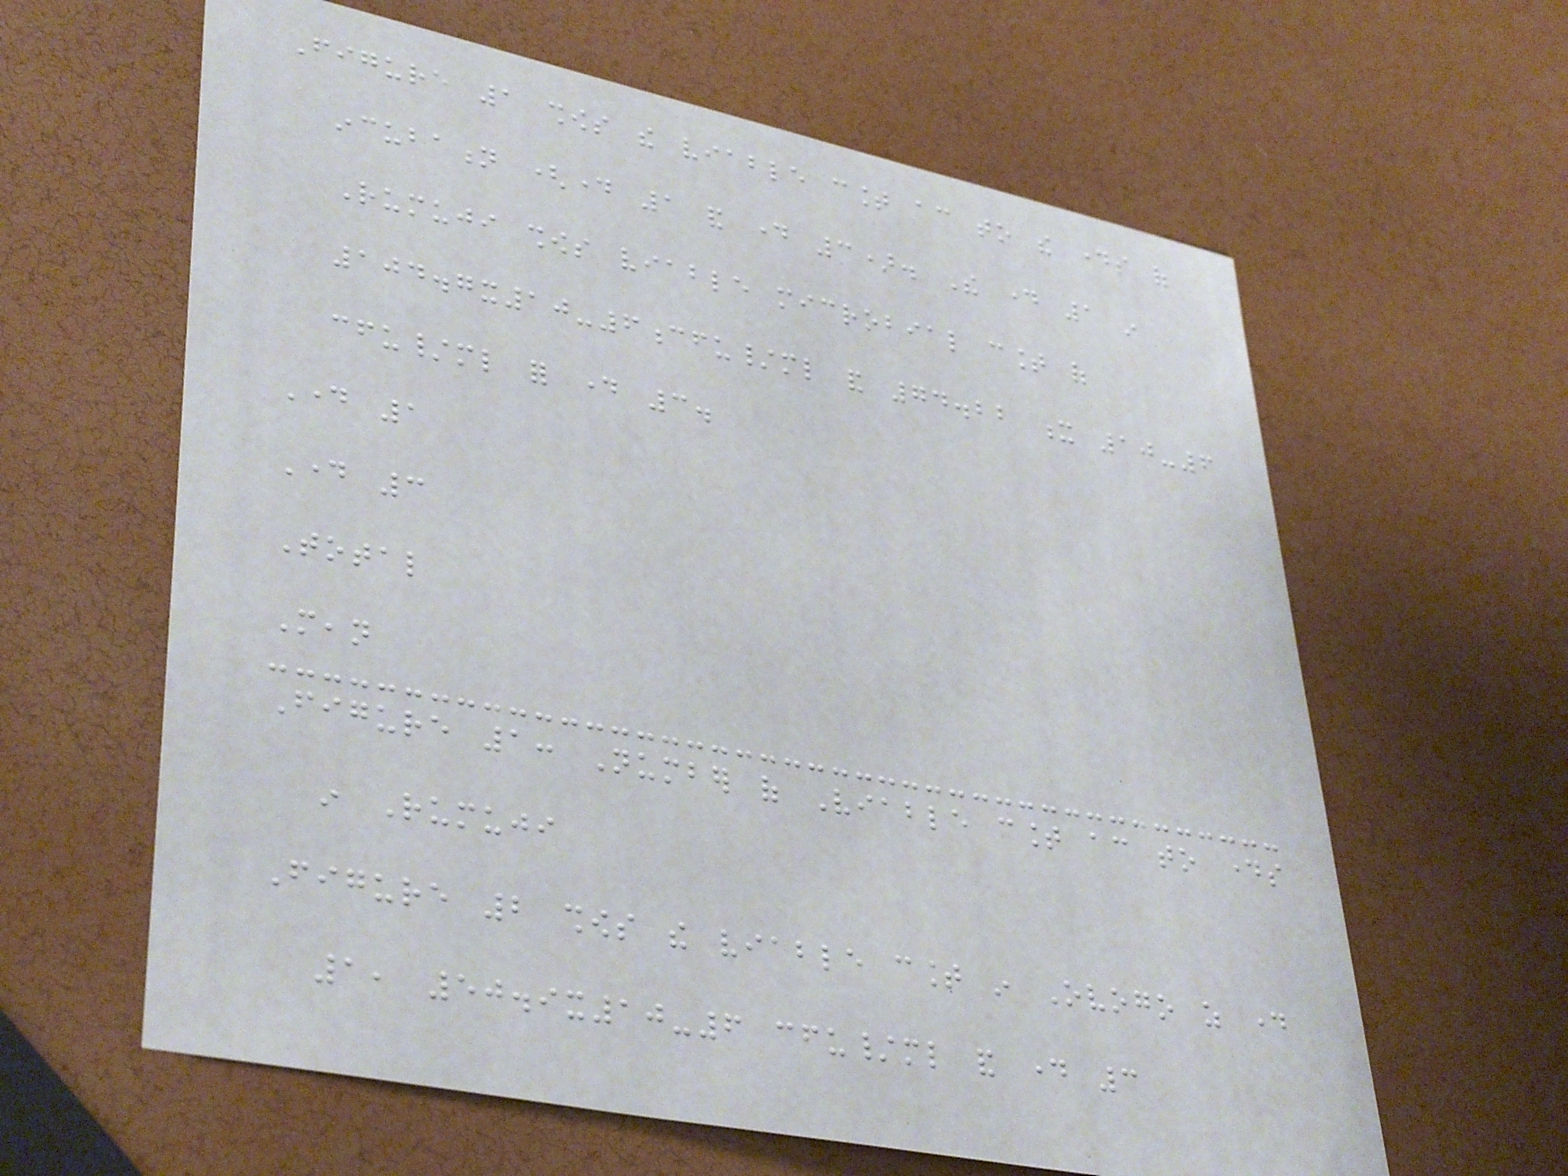Figure 1 shows the viable count according to the days of
incubation (day 1 and day 3). The day 1 in
Rumuji shows viable microbial count of
104.7x10-6cfu/ml and 74.22 x 10-6
cfu/ml for day 3.
Day 1
Day 3
Total
Mean
Figure 1: Number of Viable count according to days
in Rumuji
Figure 2 shows the viable count in Ovogo as day
1, 50.9x10-6 cfu/ml and day 3
